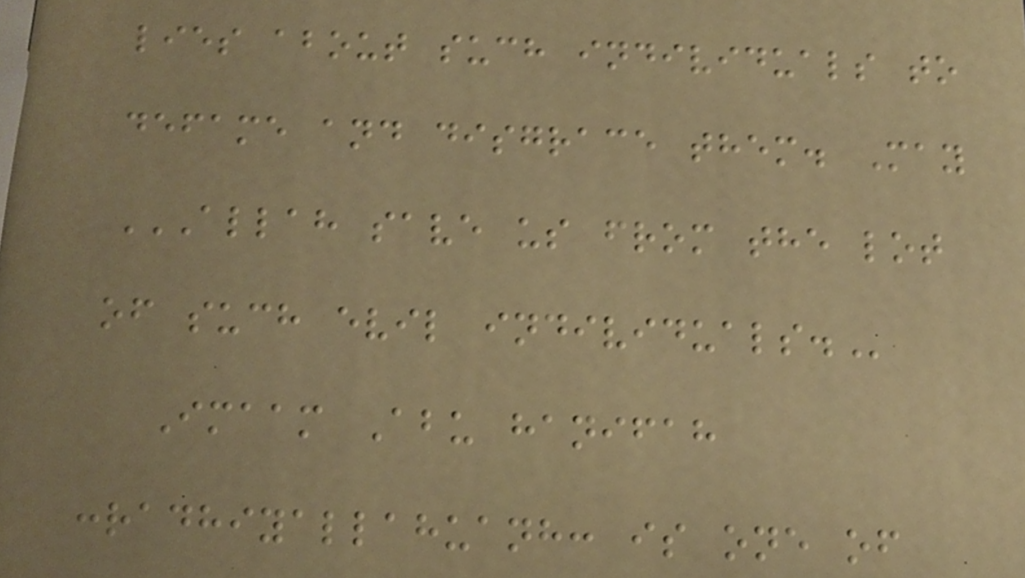lies about such individuals to
defame and disgrace them. May
ALLAH SAVE US FROM THE LOT
OF SUCH EVIL INDIVIDUALS.
Imaam Abu hanifah
:radhiyallahuanh: is one of
